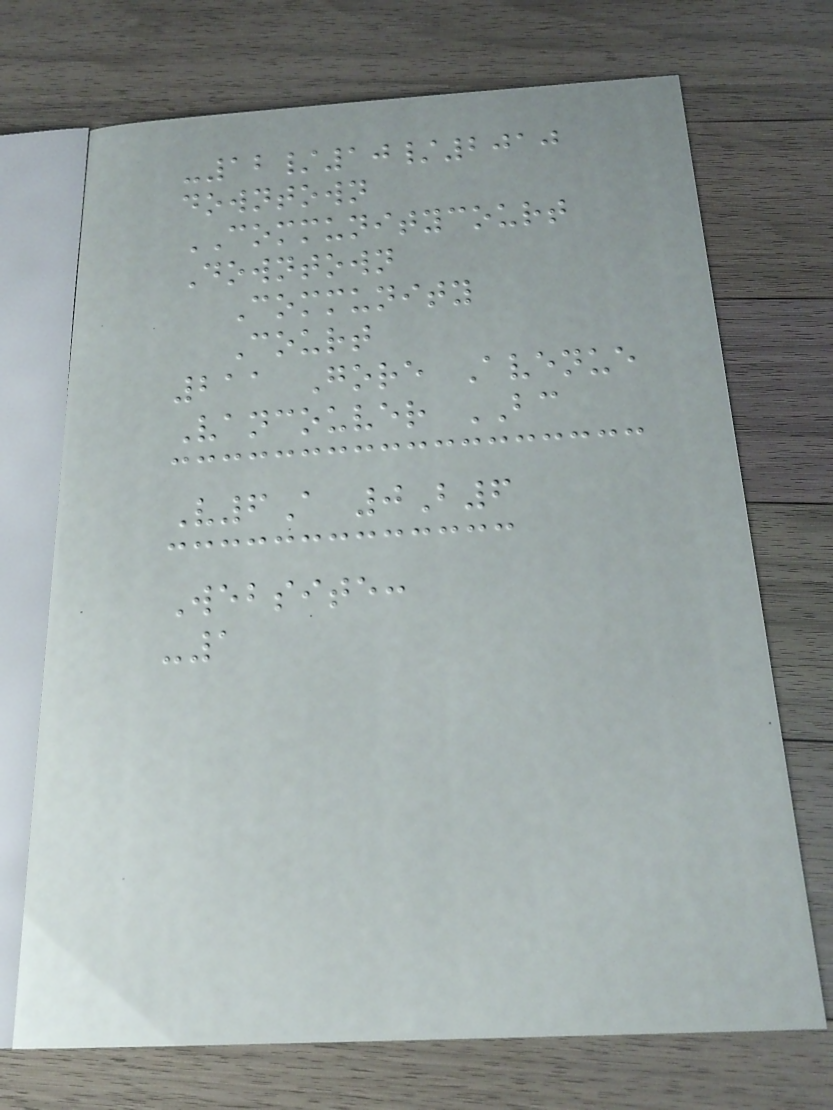-12/10/2010
downtown
COMMUNITYCOURT
Downtown
Community
Court
211 Gore Avenue
Vancouver BC
V6A 0B6
Website:
-1
